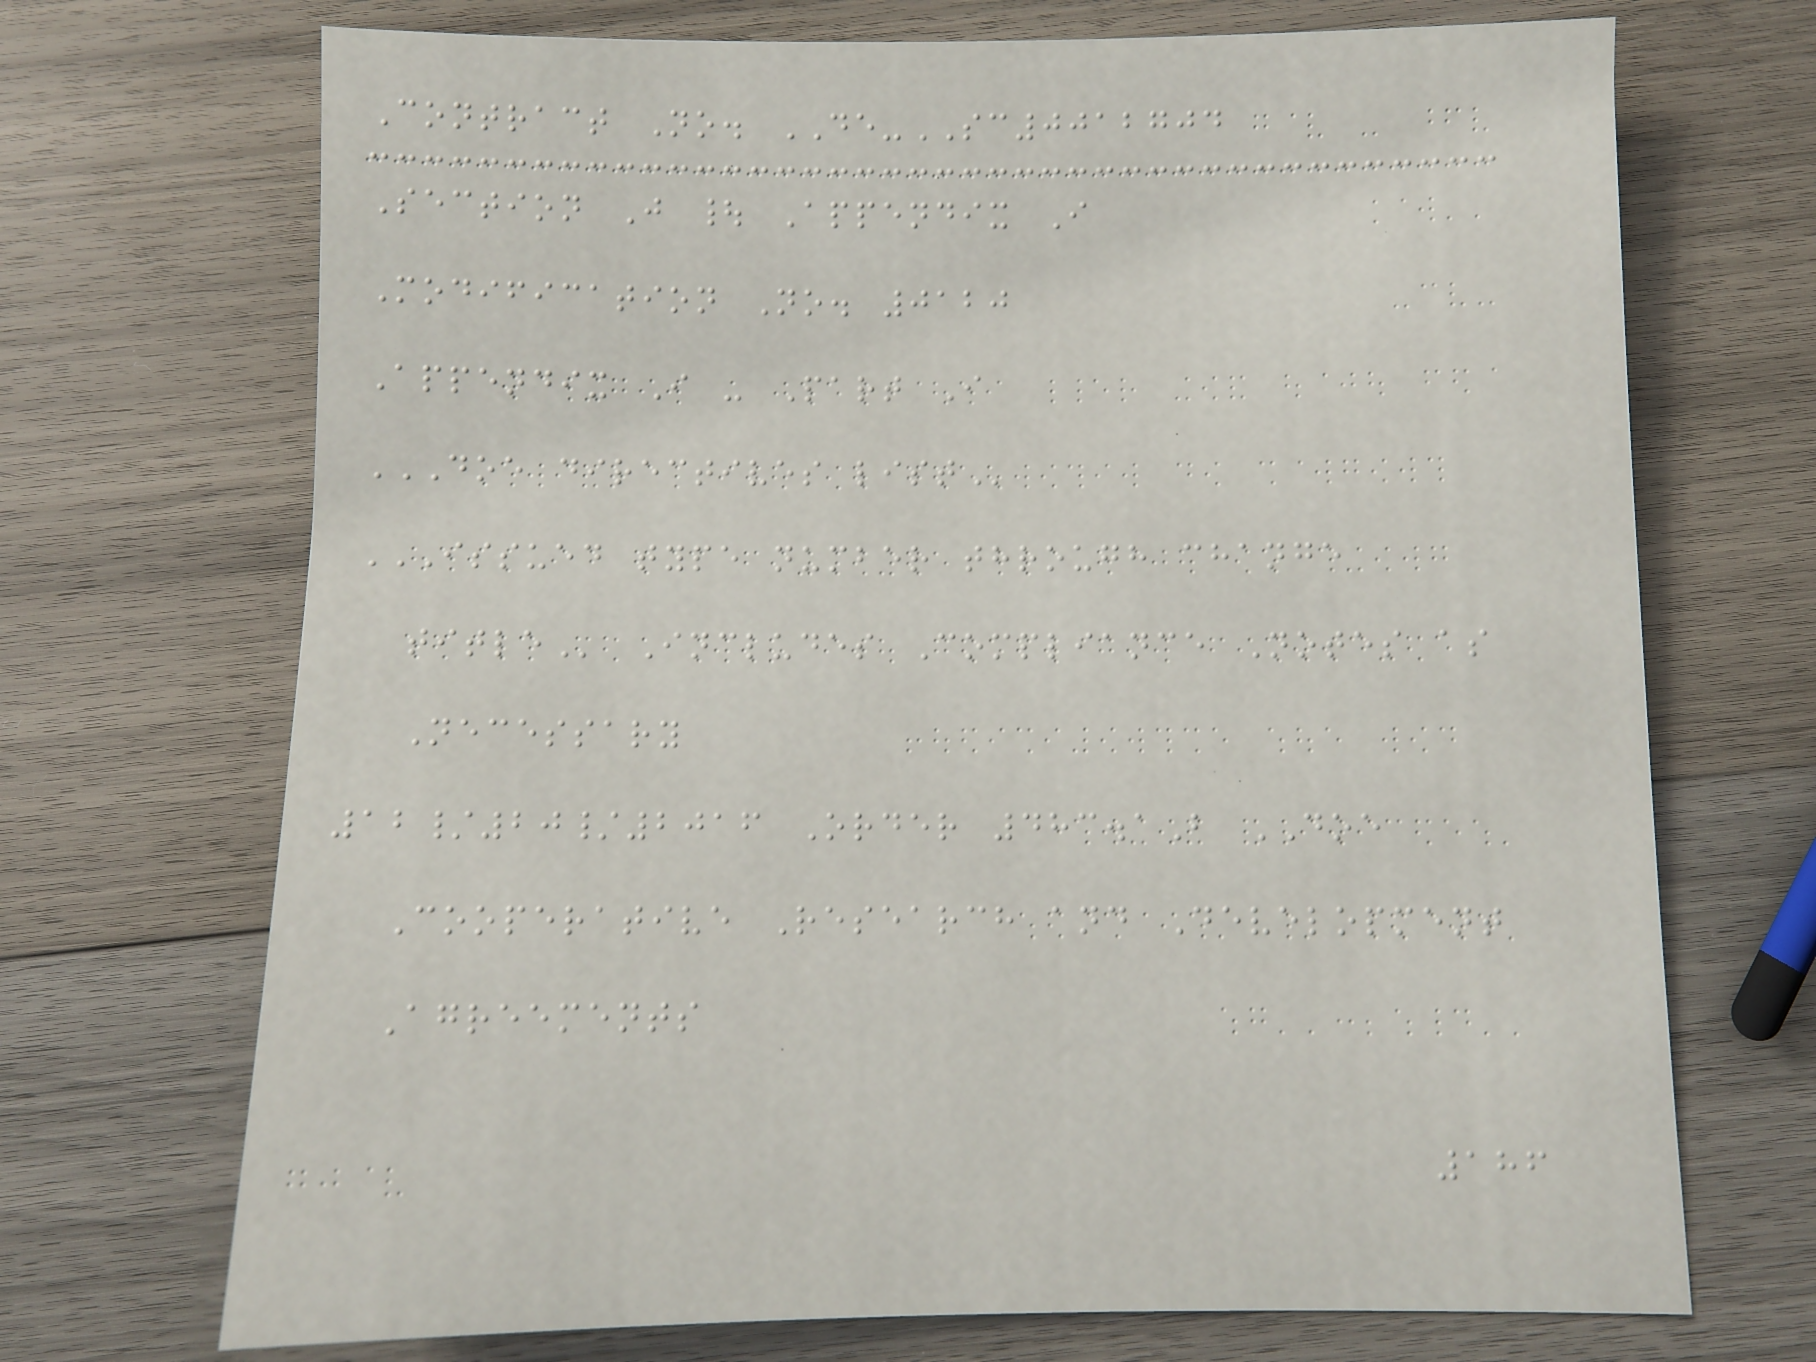Contract No. DE-SC0012704
Section J | Appendix I
Modification No. 0120
Appendix I - Part I
DOE DIRECTIVES LIST
ISSUED TYPE NUMBER THROUGH CHANGE
TITLE Includes Compliance Notes as
Necessary
12/20/2016 Order 483.1B DOE
Cooperative Research and Development
Agreements
186
